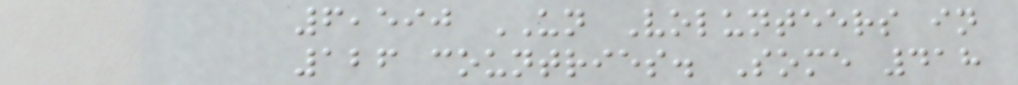6,590 UN Volunteers in
126 countries. Some 418
